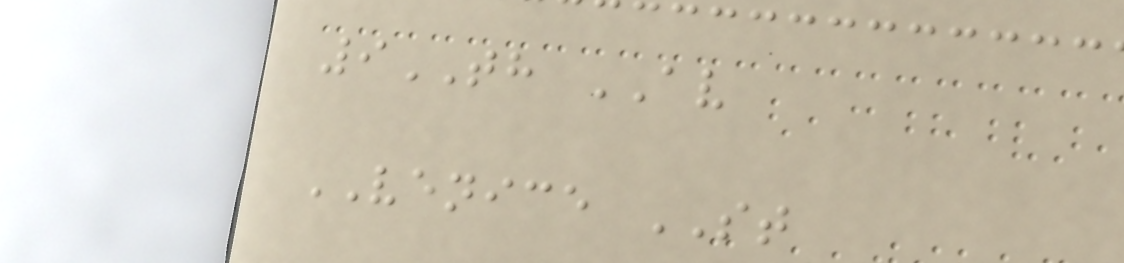9TH AV
VENICE ST
